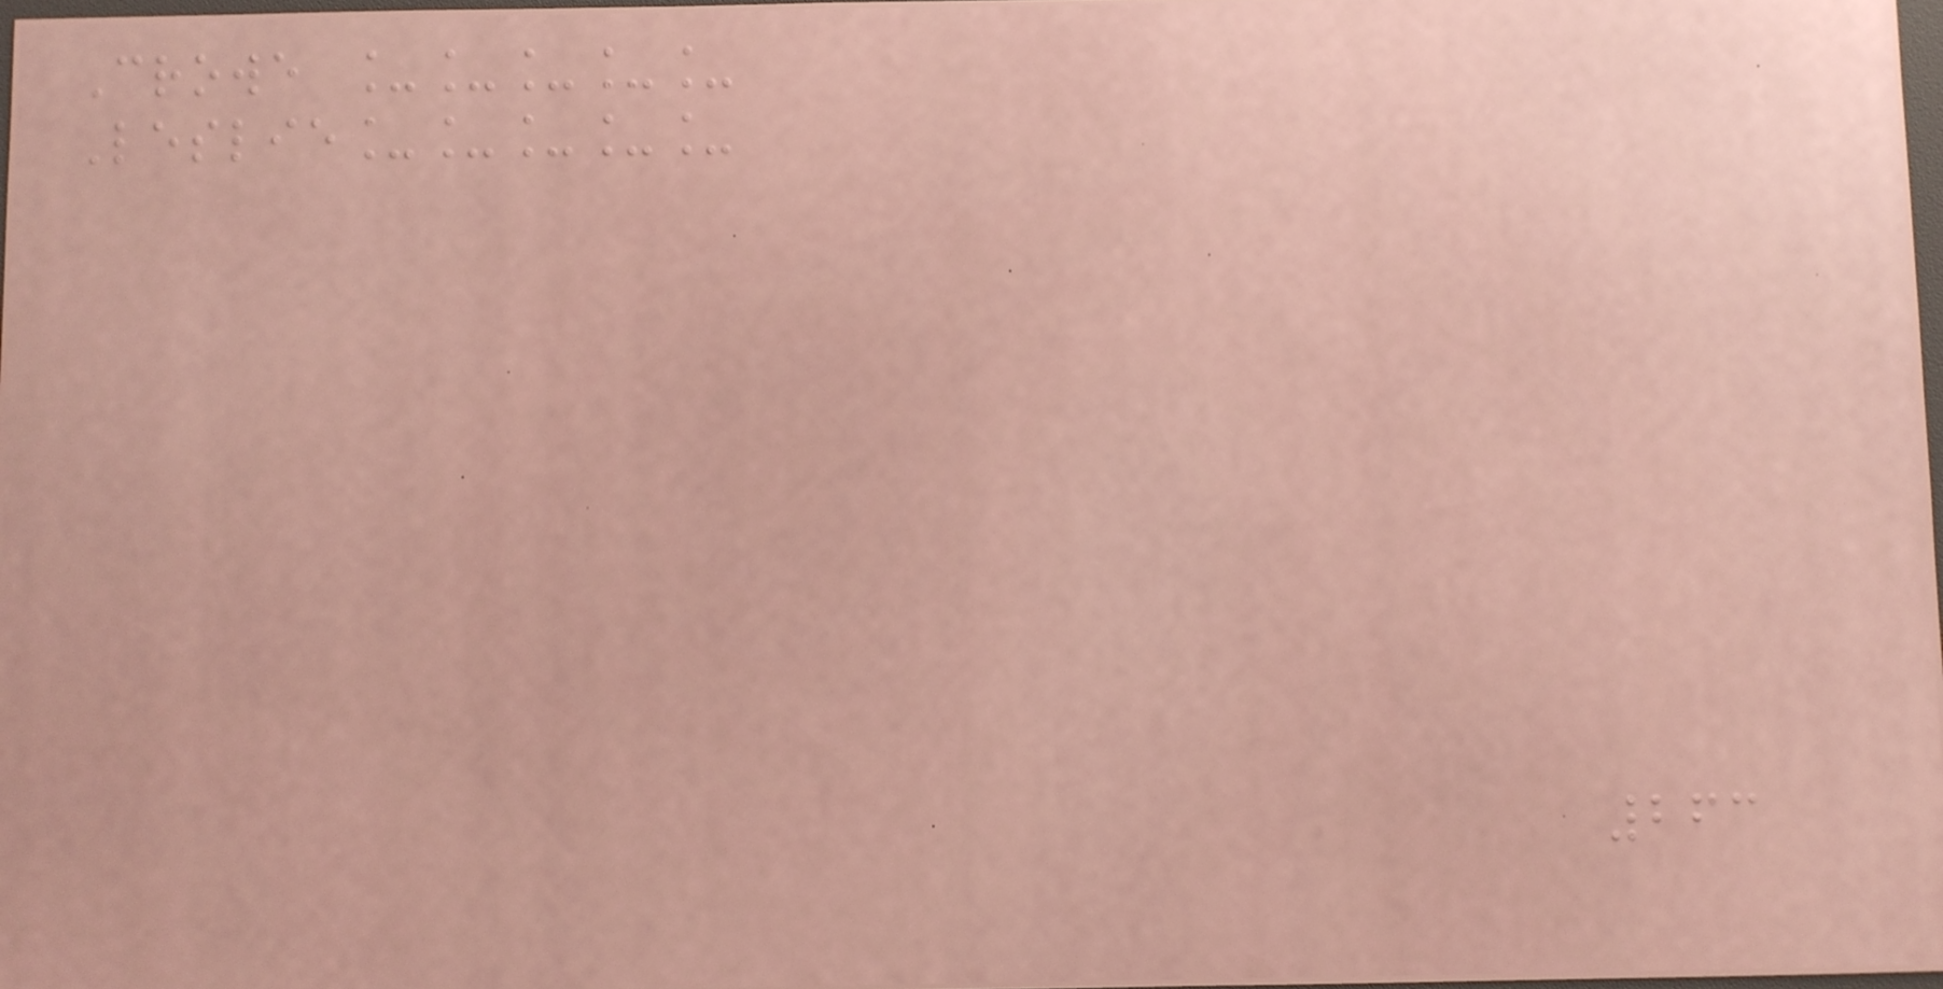Crowe _____
Leslie_____
263
